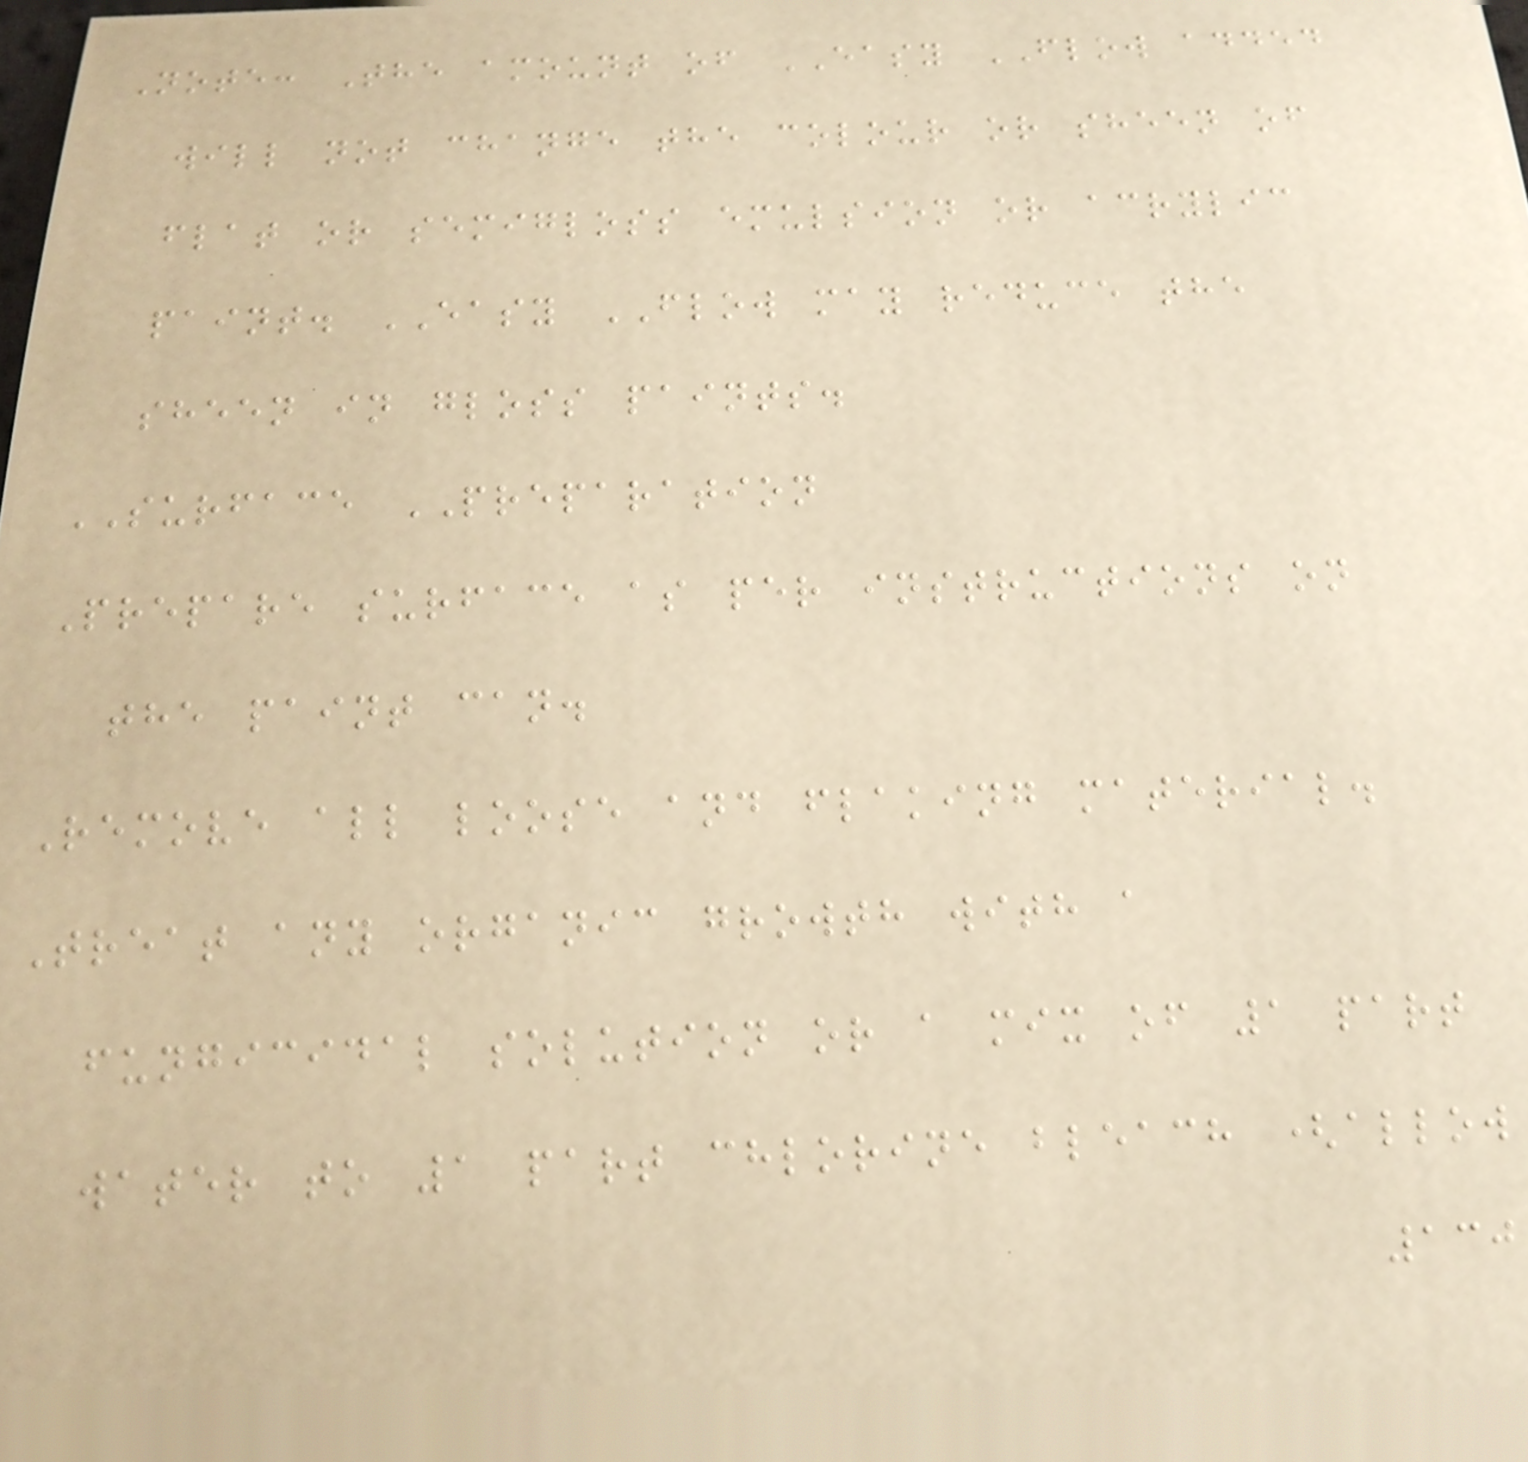Note: The amount of EASY FLOW added
will not change the colour or sheen of
flat or semigloss emulsion or acrylic
paint. EASY FLOW may reduce the
sheen in gloss paints.
SURFACE PREPARATION
Prepare surface as per instructions on
the paint can.
Remove all loose and flaking material.
Treat any organic growth with a
fungicidal solution or a mix of 1 part
water to 1 part chlorine bleach (allow
130
